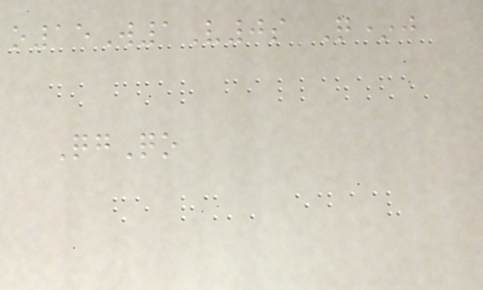o15W1V0s Q*j
QgQo
